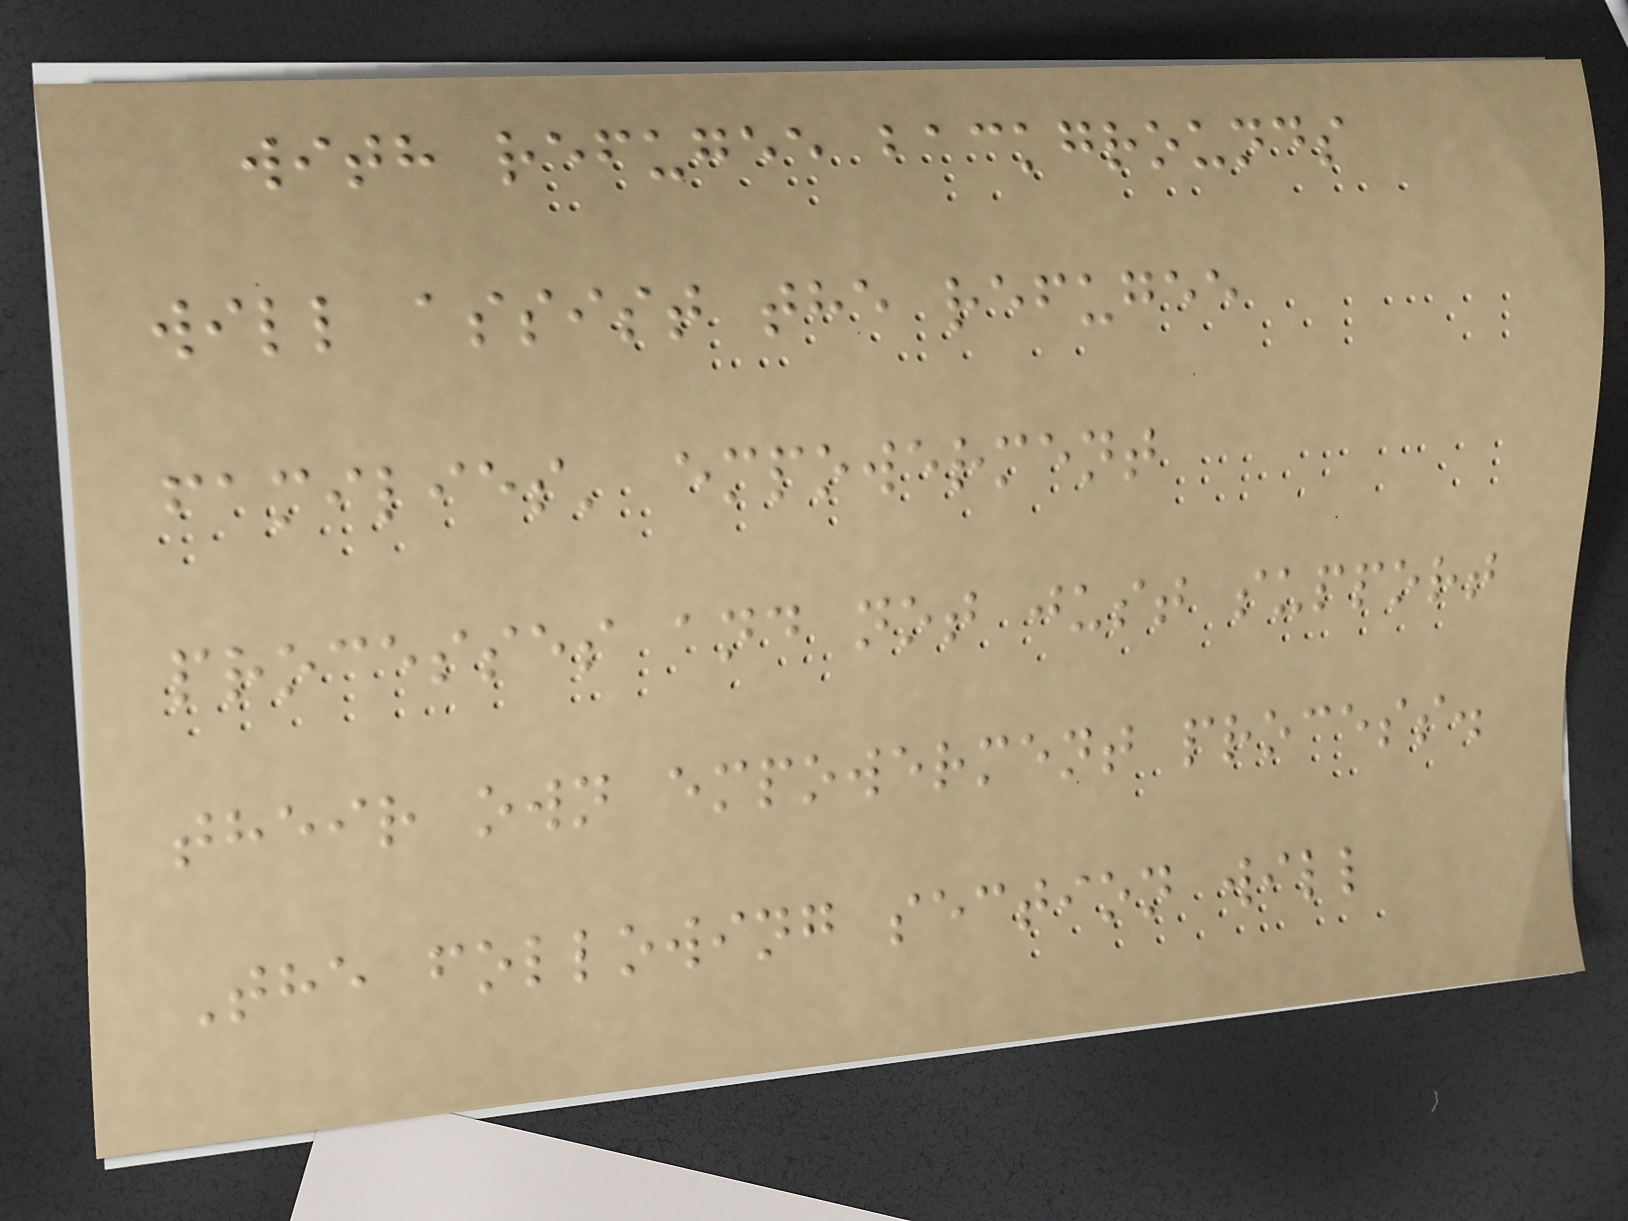with refugee backgrounds
will assist the refugee
families' empowerment
processes and not just support
their own empowerment process.
The following section will
